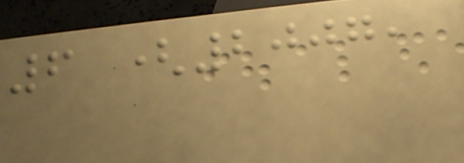6 (2007,
